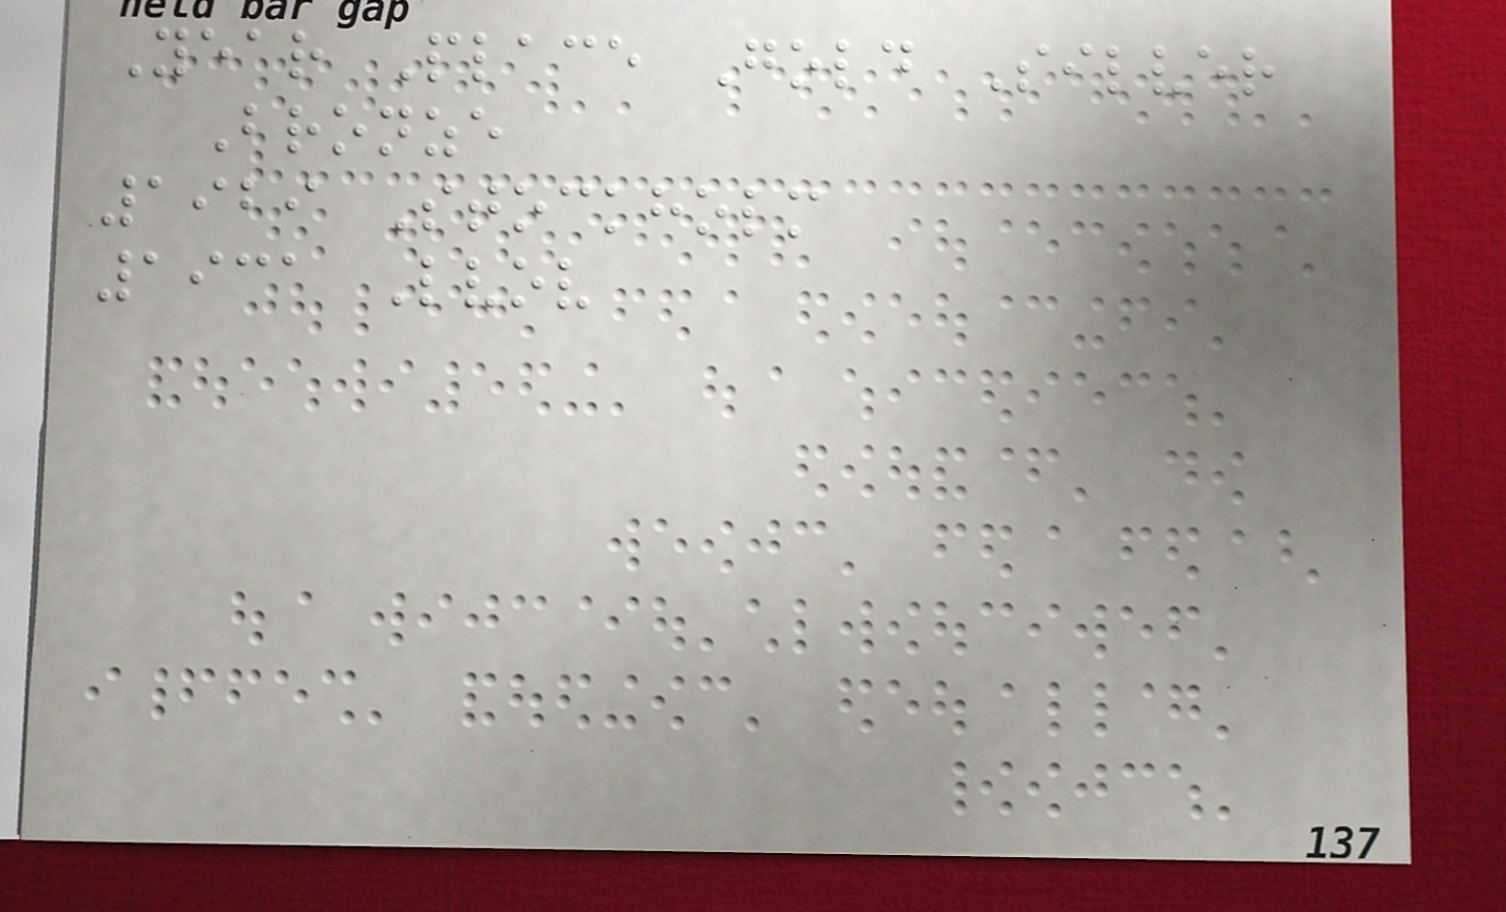Year Place Gold Silver
Bronze
1929 Stockholm
1931 Lvov
